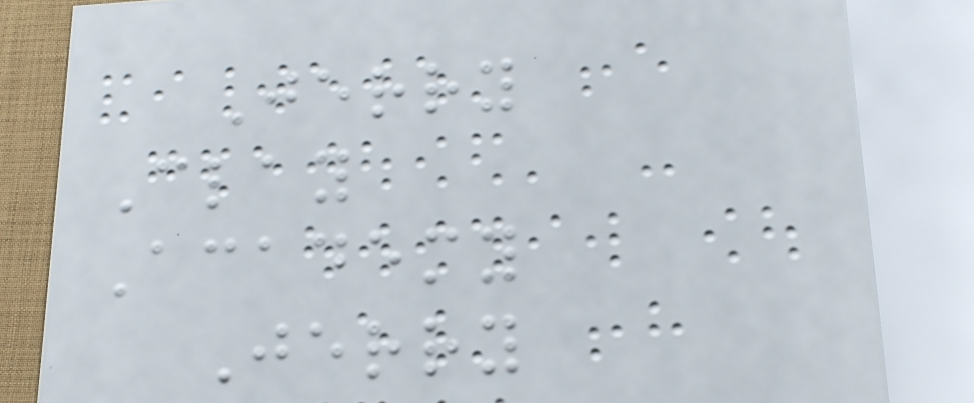Jerry
Clay
Academy
Jerry
